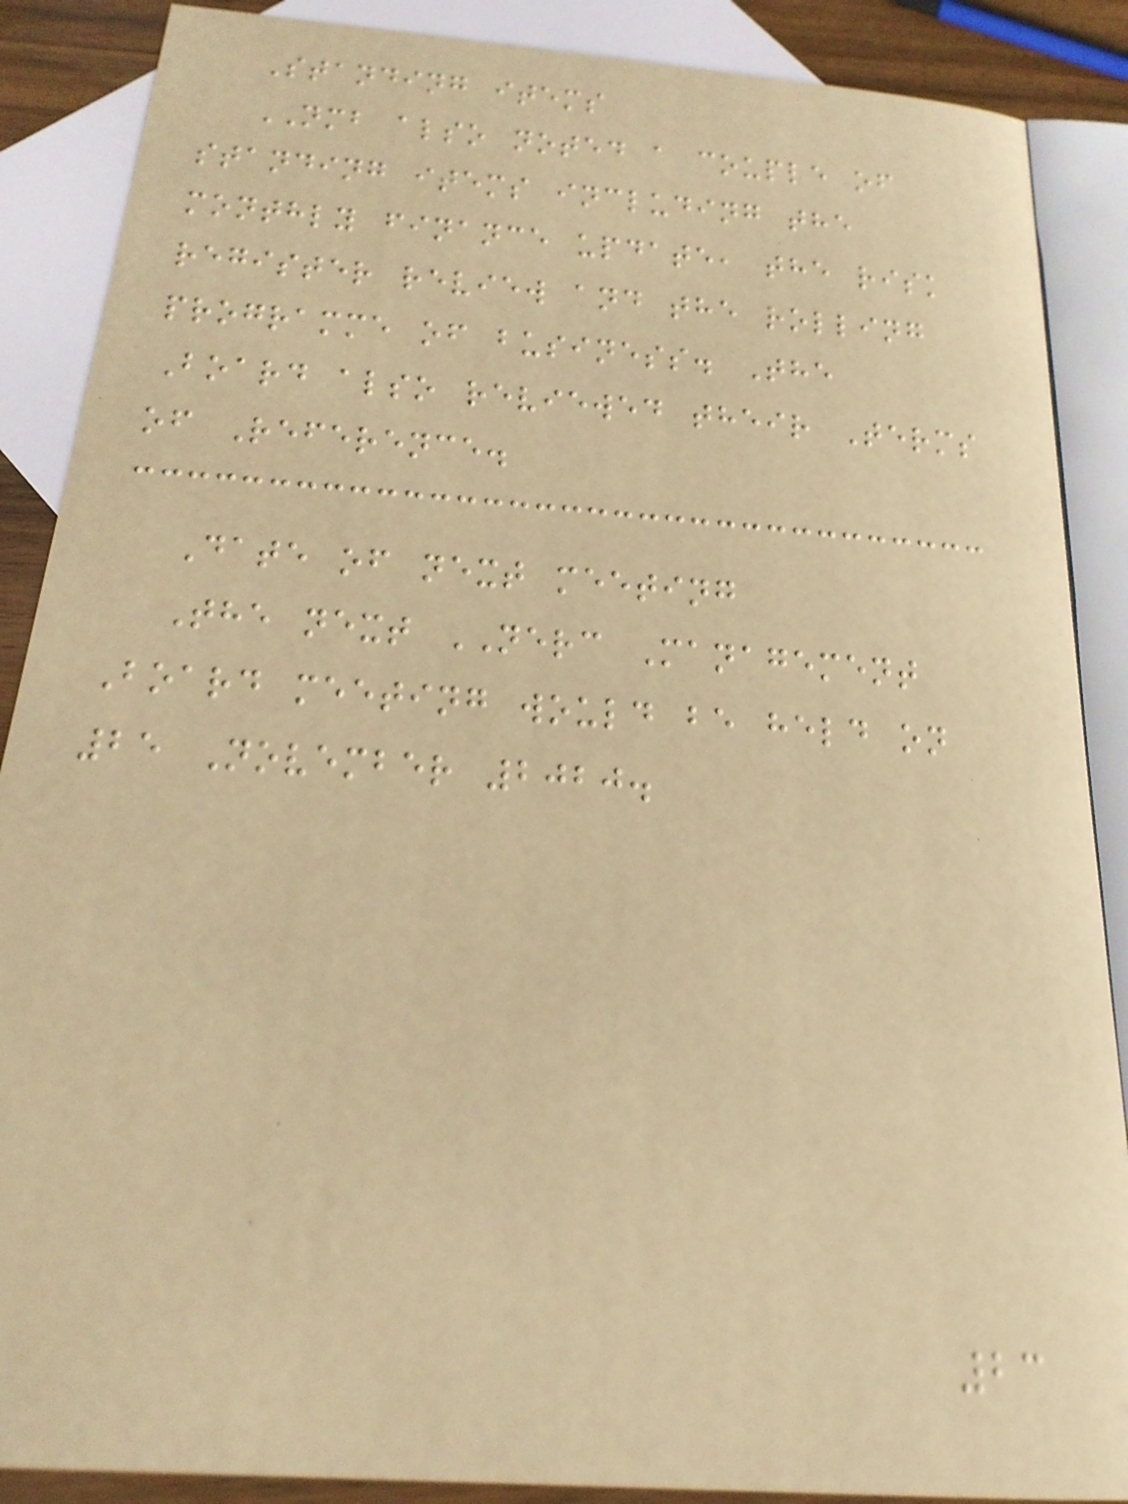Standing items
NMB also noted a couple of
standing items including the
monthly finance update, the risk
register review and the rolling
programme of business. The
Board also reviewed their Terms
of Reference.
Date of next meeting
The next NERC Management
Board meeting would be held on
25 November 2020.
23
